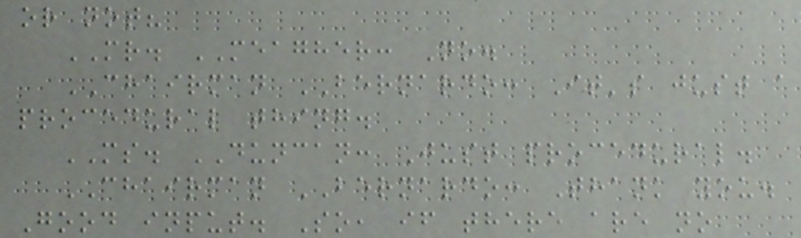or not?
MR. MEAGHER: No.
CHAIRMAN BERNARDO: It's just a
procedural thing.
MS. DUNCAN: Just procedural.
CHAIRMAN BERNARDO: Thank you.
Good input. So, if there are no
